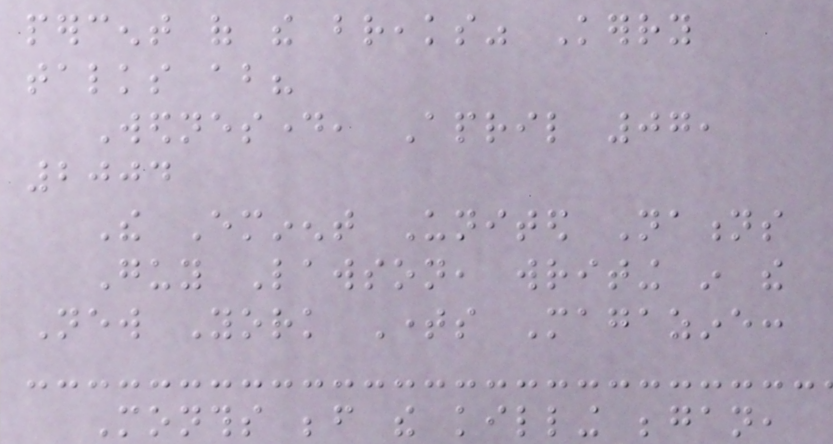percent of the breaks" Kerry
talks about?
Wednesday, April 07,
2004
The Eminent United Nations
Guy Lawson, writing in the
New York Times Magazine:
Months before the killing began,
